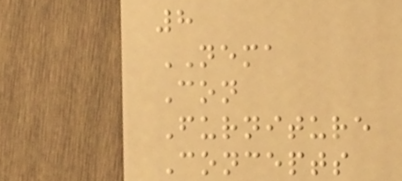8
NEMA
Con
Furniture
Concepts
